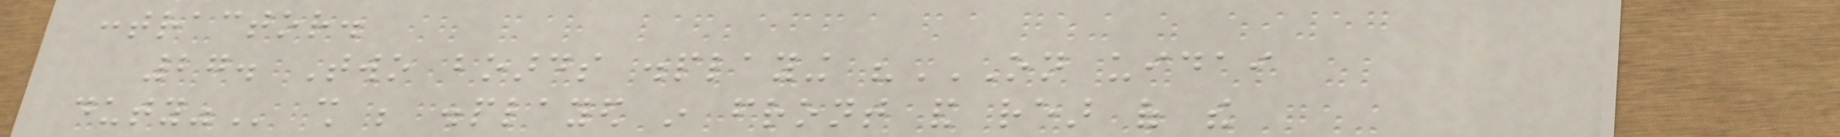contractor.
27. Two boards displaying "ON UIDAI
DUTY" shall be displayed in front and rear of the
